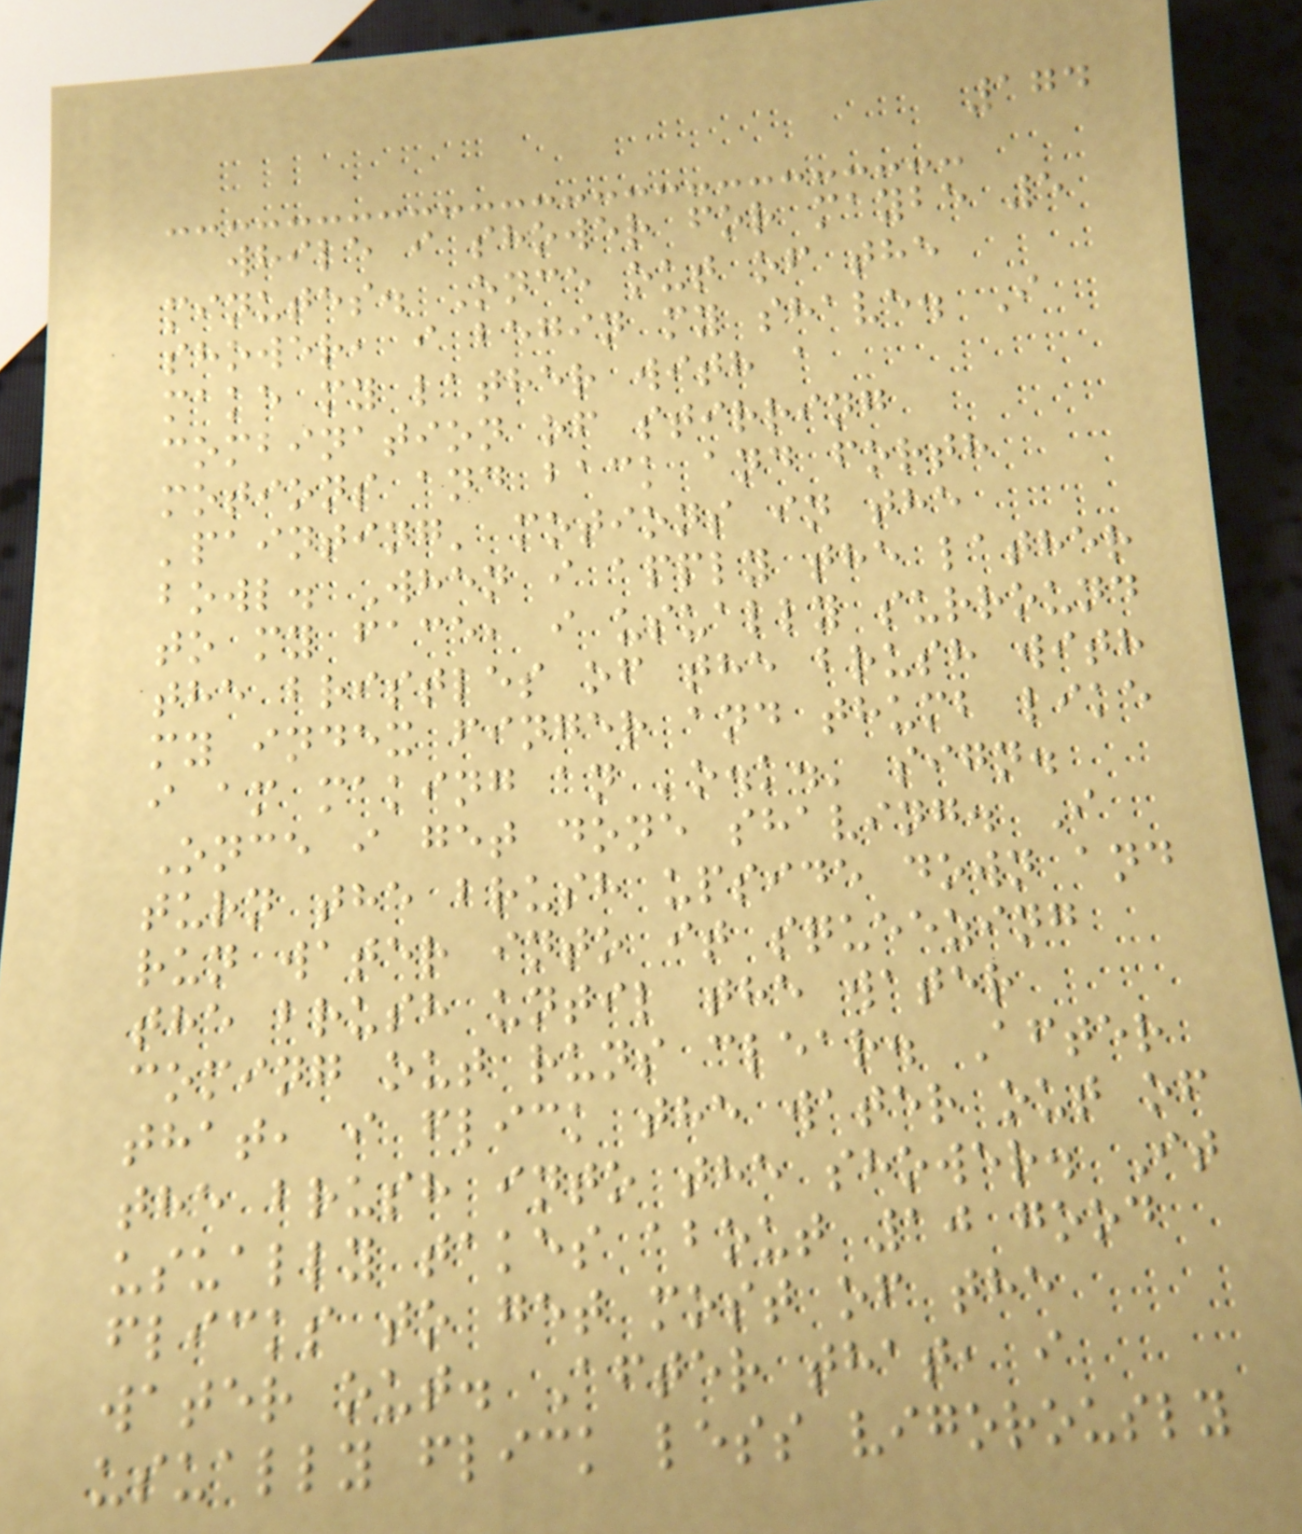174
while i shower for maybe 5
minutes. Once out of the
shower, i begin my shave. I
make my lather with a
combination of stirring
motions and back and forth
'painting' motions in the
bowl. When i apply the lather
to my face, i usually surround
the bristles of the brush with
my index finger and thumb like
i am making an 'o.k.' sign.
Once i get done shaving. I
turn the brush upside down and
run water into it squeezing
the brush until the water
coming out runs clear. After
that, i flick the water out of
the brush into the shower. It
usually takes about 10 good
flicks to get most of the
water out. After that, i
usually flick less vigorously
